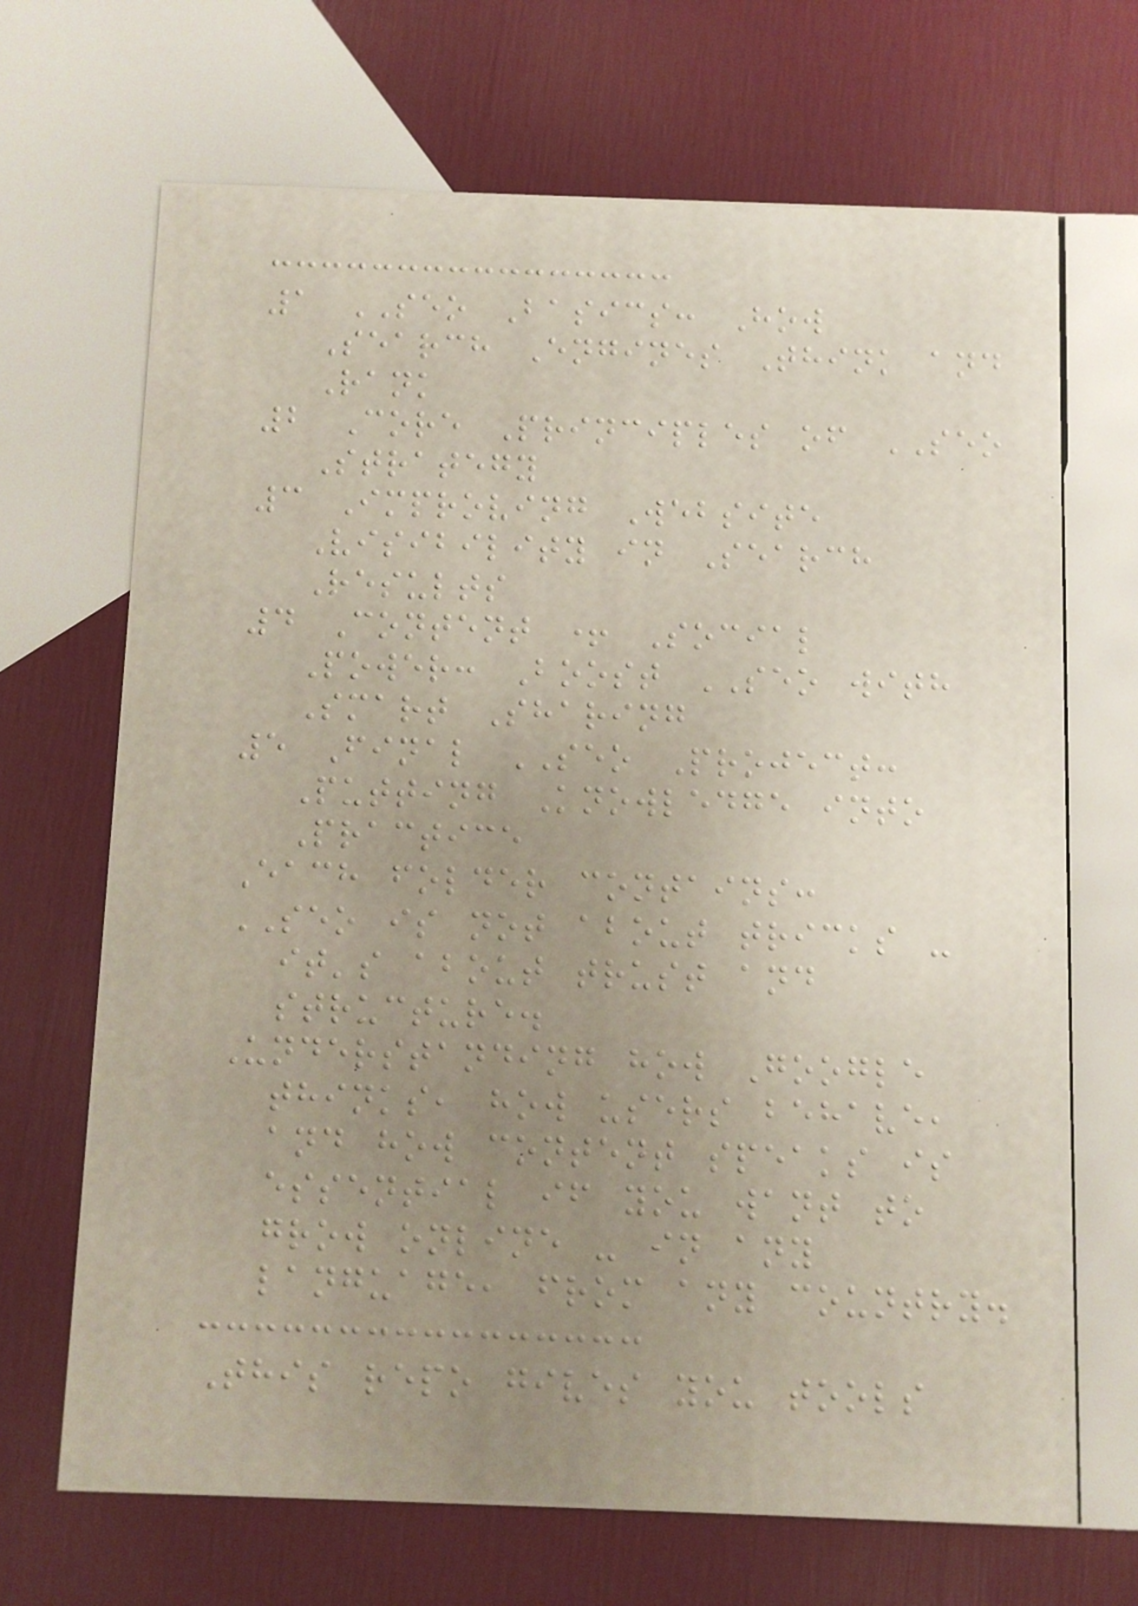1 SEO Basics: How
Search Engines Think and
Rank
2 Core Principles of SEO
Strategy
3 Improving Website
Visibility in Search
Results
4 Content + Social
Power: Boost SEO with
Smart Sharing
5 Final SEO Project:
Putting Knowledge into
Practice
Each folder contains:
SEO is not about tricks -
it's about trust and
structure.
Understanding how Google
thinks, how users behave,
and how content speaks is
essential if you want to
grow online - in any
language, from any country.
This repo gives you tools
